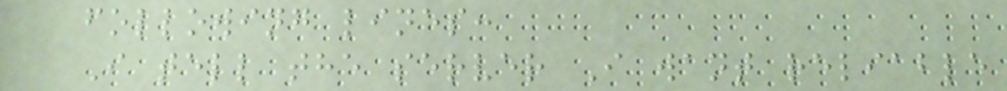following lines:
I tell the server I want reliable
